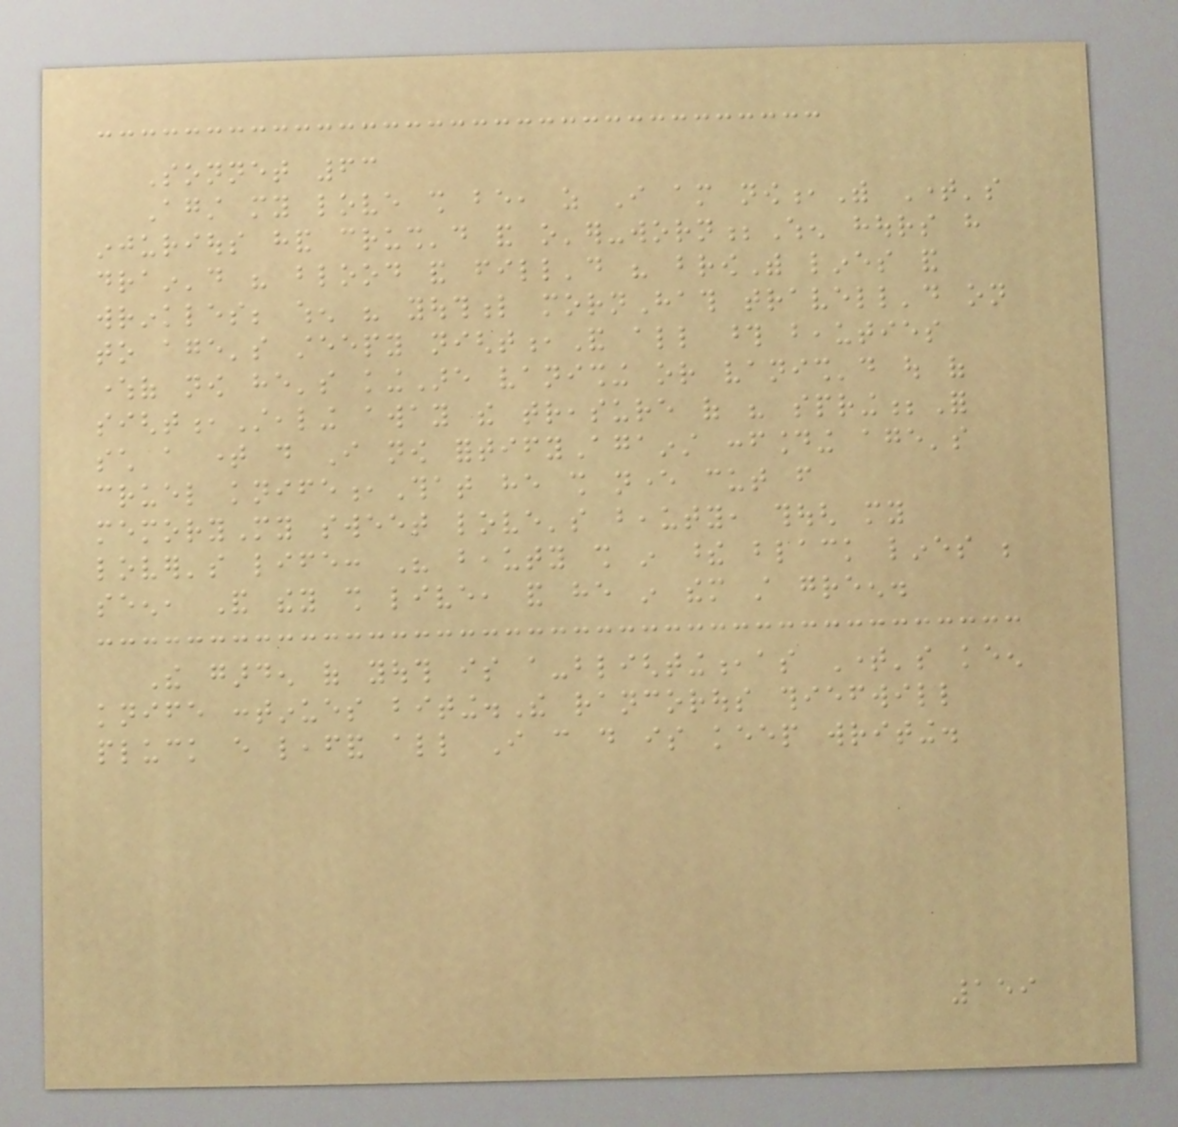Sonnet 63
Against my love shall be, as I am now,With Time's
injurious hand crush'd and o'er-worn;When hours have
drain'd his blood and fill'd his browWith lines and
wrinkles; when his youthful mornHath travell'd on
to age's steepy night,And all those beauties
whereof now he's kingAre vanishing or vanish'd out of
sight,Stealing away the treasure of his spring;For
such a time do I now fortifyAgainst confounding age's
cruel knife,That he shall never cut from
memoryMy sweet love's beauty, though my
lover's life: His beauty shall in these black lines be
seen, And they shall live, and he in them still green.
The garden of youth is a-blighting,as Time's keen
knife continues biting.The rancorous thiefwill
pluck every leafand all I can do is keep writing.
159
